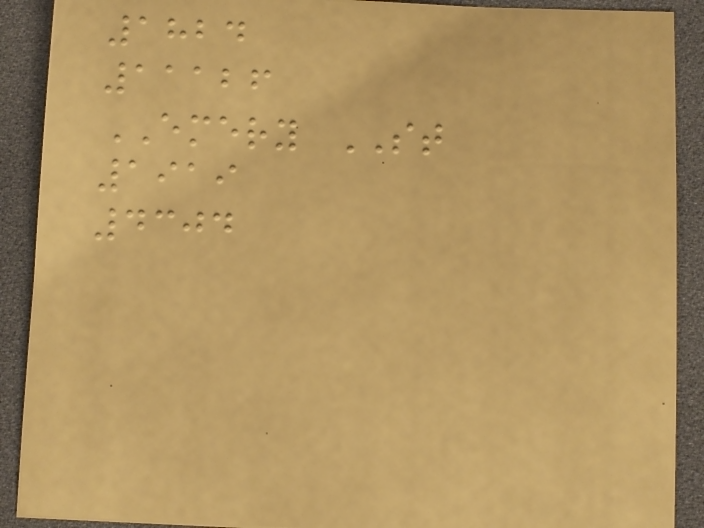1824
11126
EMERY ST
1919
4304
